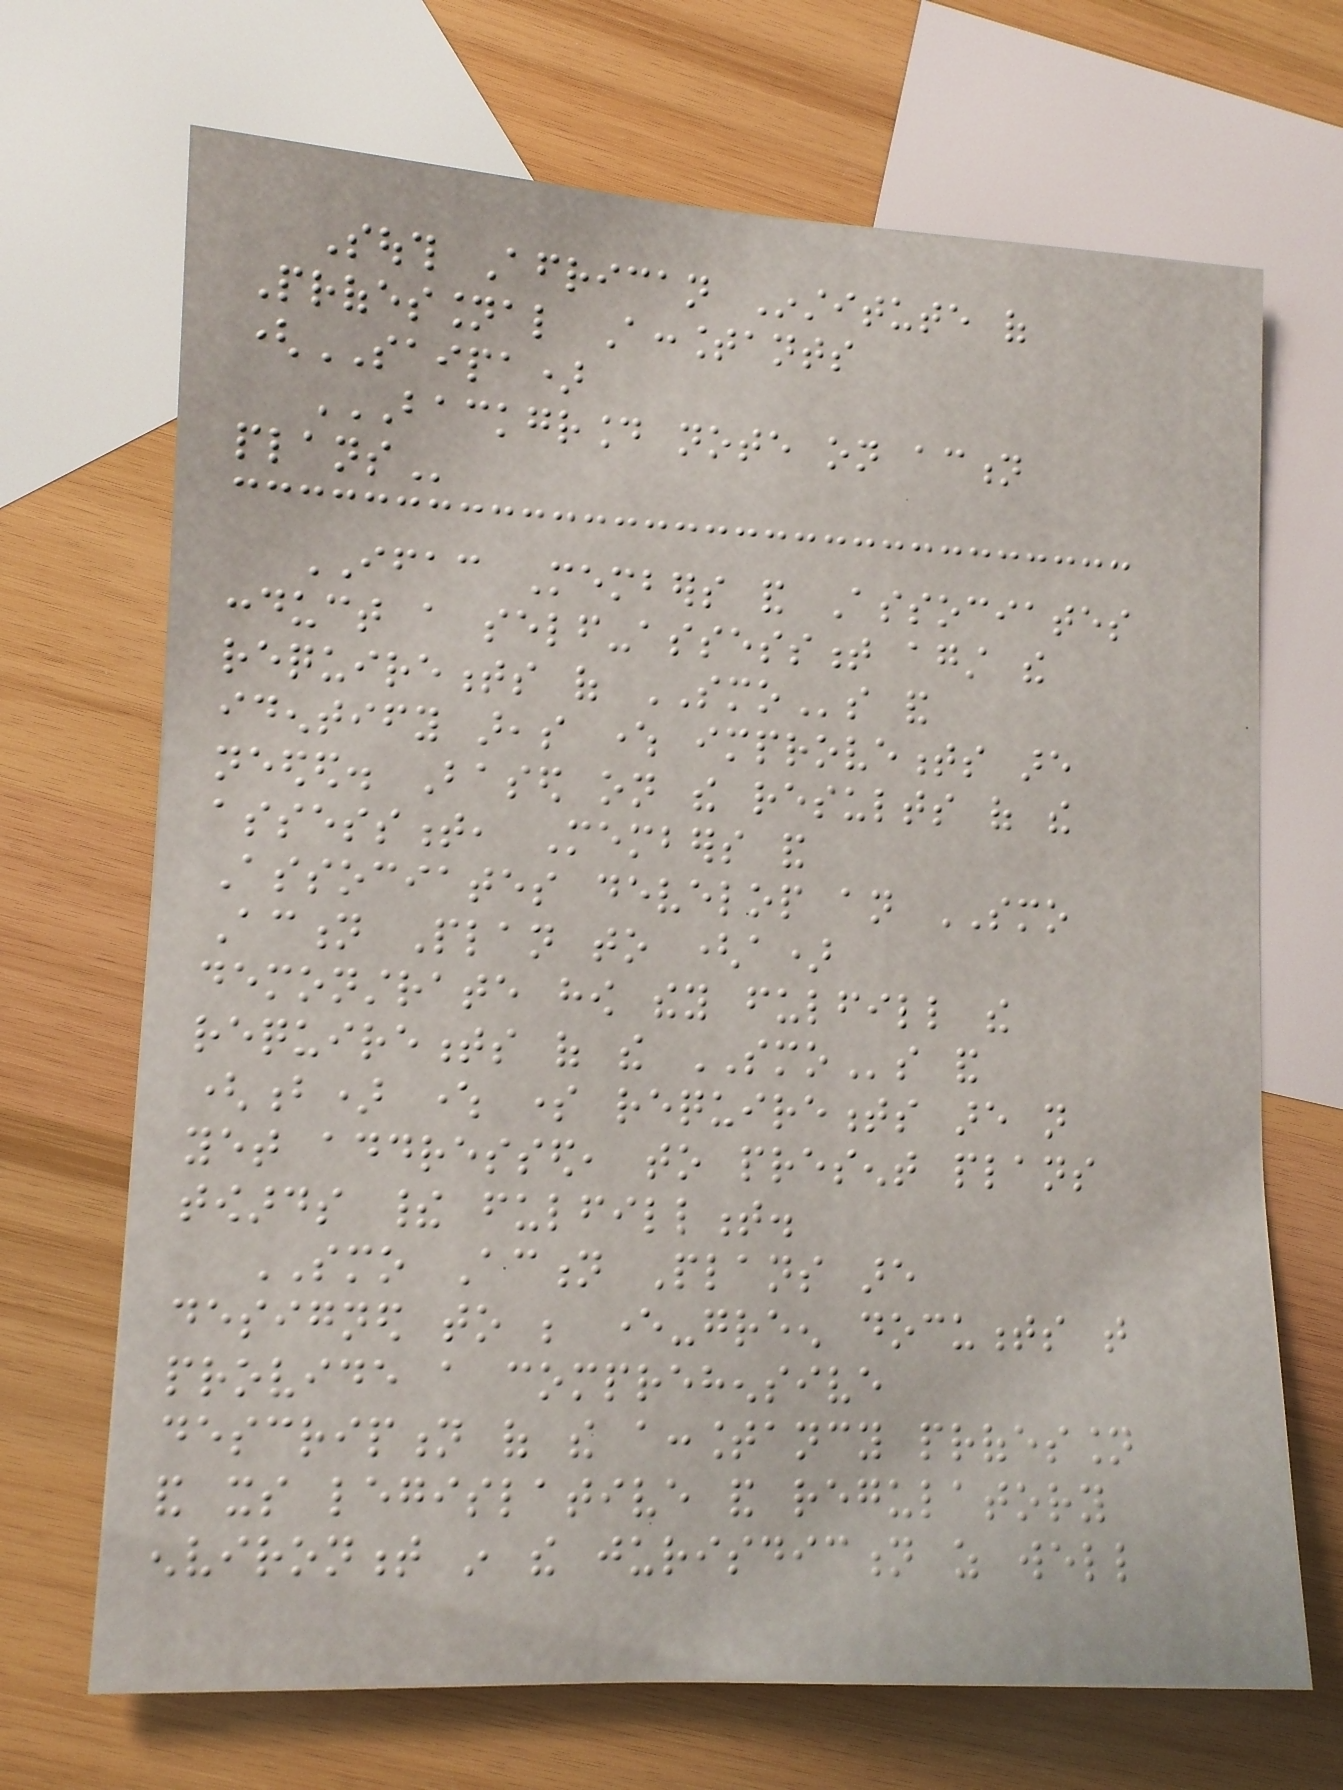South African Institute of
Professional Accountants
(SAIPA)
BACKGROUND NOTE ON ACTION
PLANS
IFAC Members and Associates
conduct a self-assessment against the
requirements of SMOs and
identify areas where improvements are
needed. Based on the results of the
assessment, Members and
Associates develop an SMO
Action Plan to (a)
demonstrate how they fulfill the
requirements of the SMOs and
(b) where some requirements are not
yet addressed, to present plans
towards their fulfillment.
SMO Action Plans are
designed to be ever-green documents that
provide a comprehensive
description of the accountancy profession
and its legislative and regulatory
environment in the jurisdiction as well
